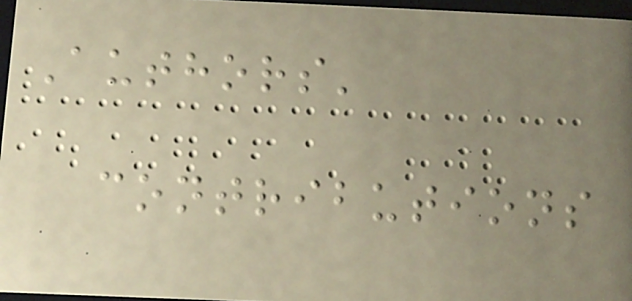Authors'
contributions
